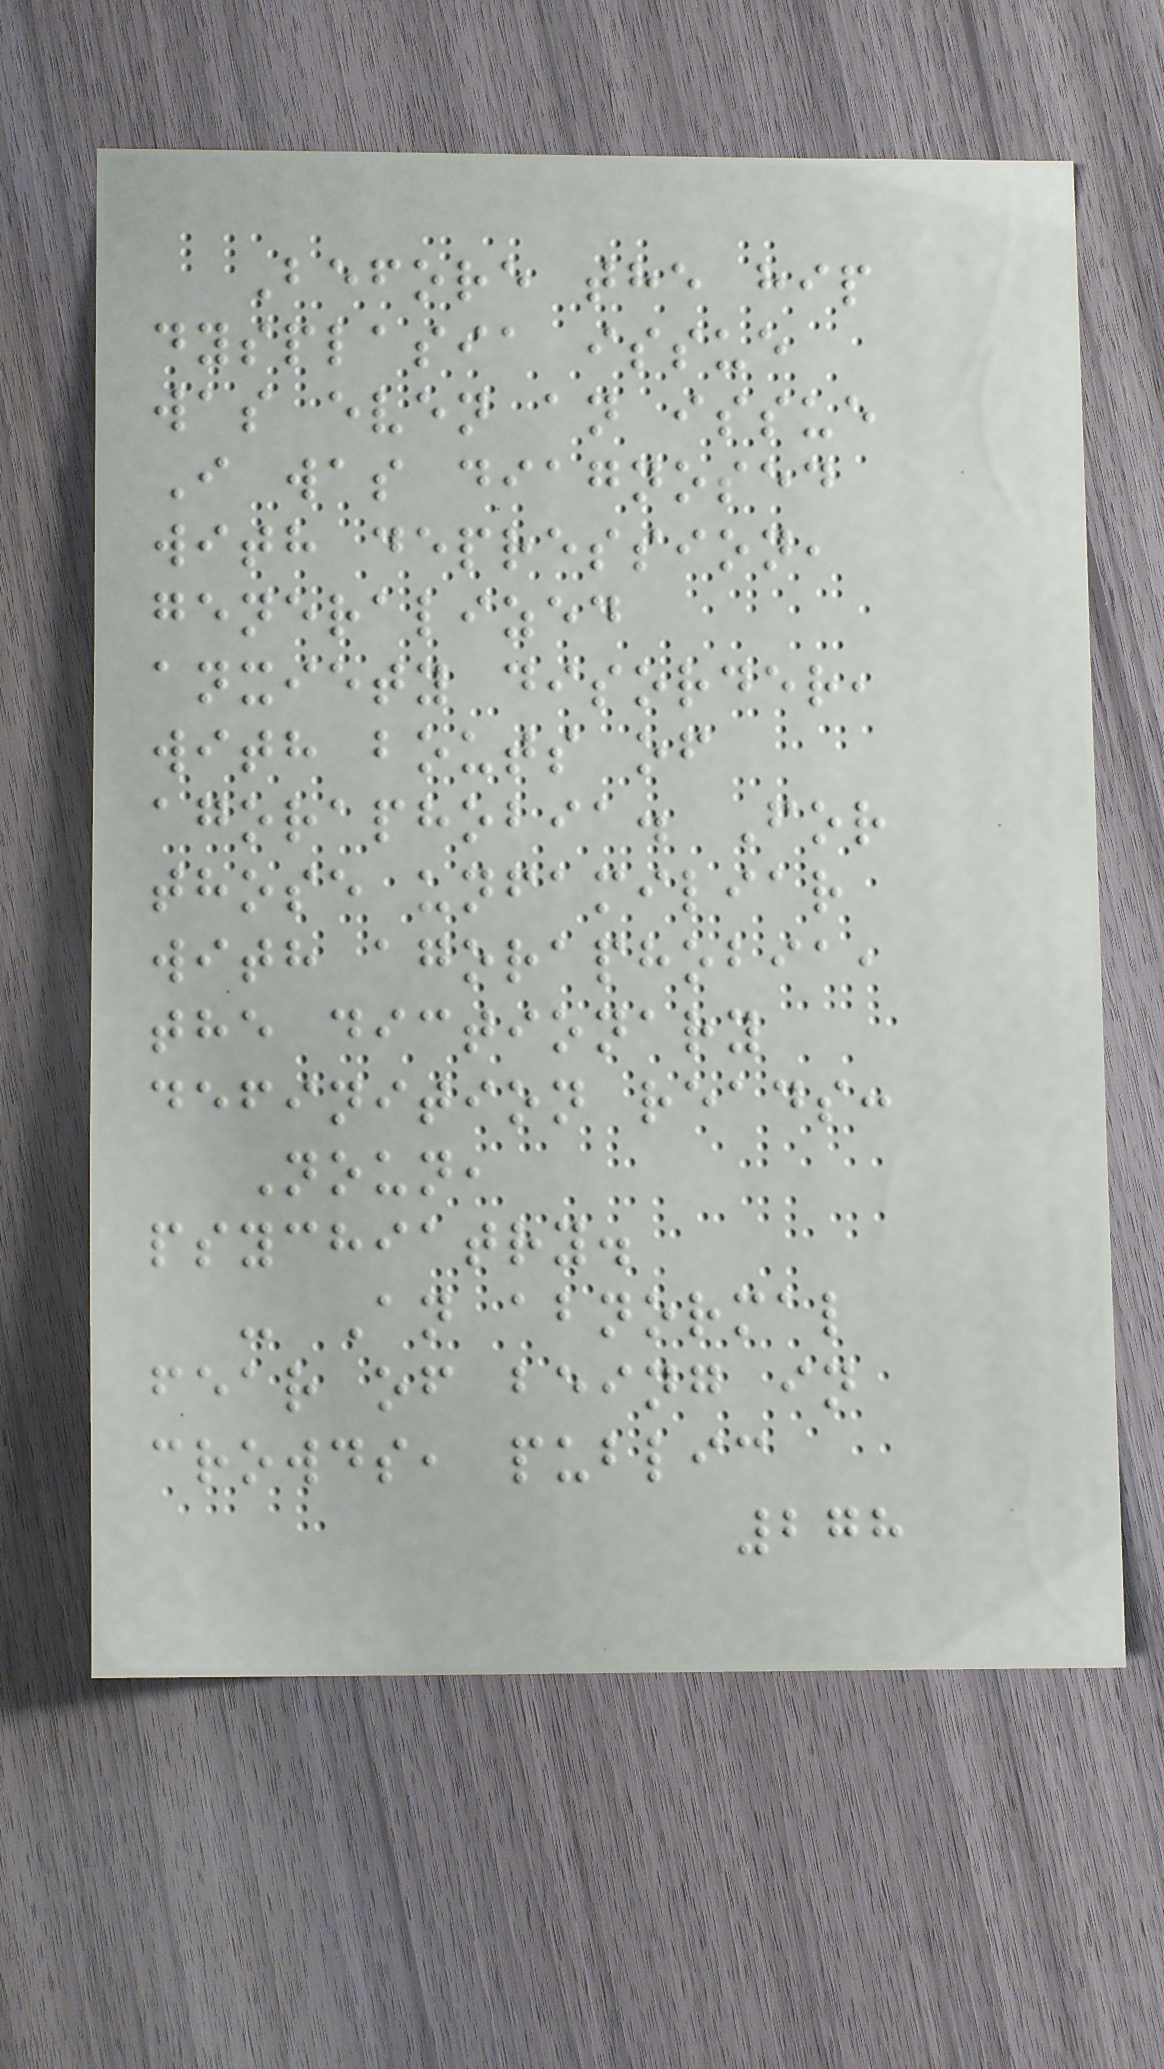Before the hip
dysplasia issue
was even an issue
I was diagnosed
with depression,
generalized
anxiety disorder,
with bouts of
agoraphobia. For
those unfamiliar
with agoraphobia,
the dictionary
definition reads:
Noun,
psychiatry.
- An abnormal
fear of being in
crowds, public
278
